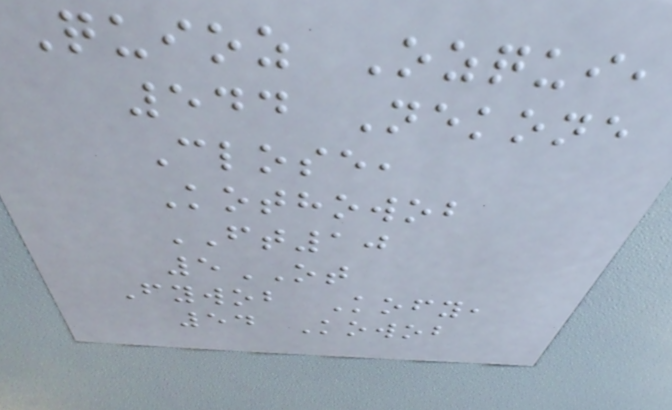Quioz Ozqui,
544 Nekone
Close,
Kothowob
FT10
5OT
Fywob Kofy,
54 Kowob
